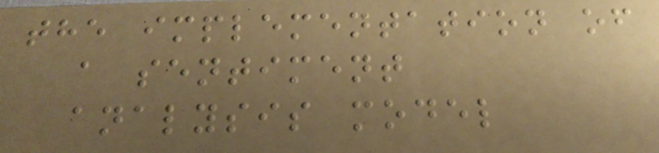the implementation of
a sentiment
analysis model
